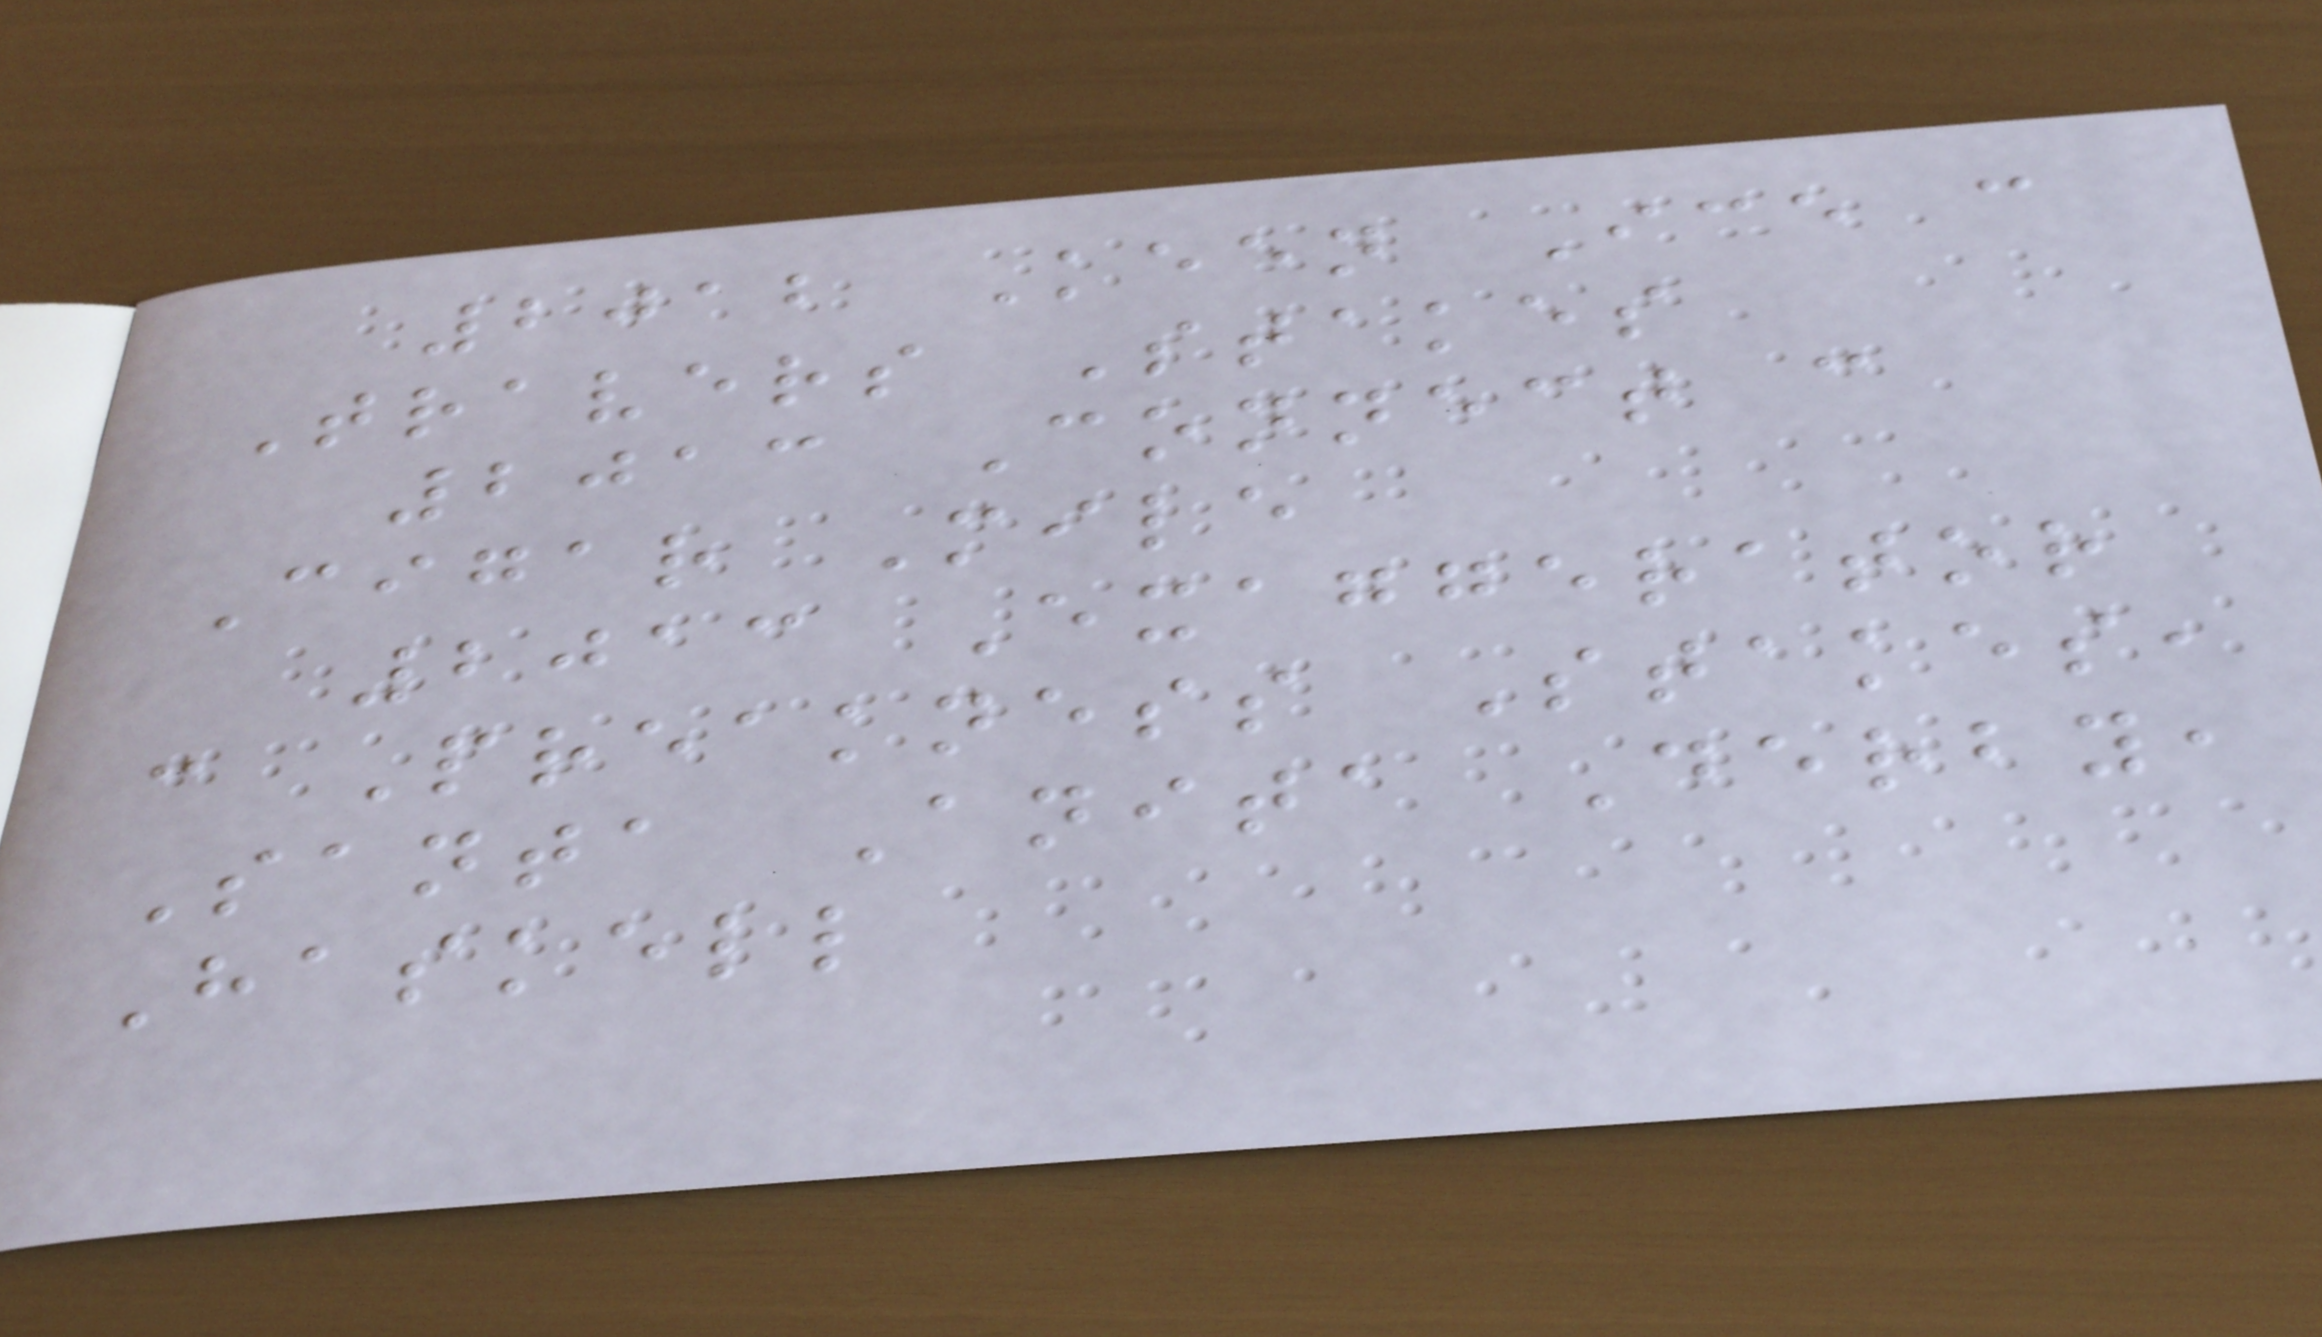2012 Keen Ice c
Travers Stakes
2013 Connect c
Cigar Mile
2013 Exaggerator
c Preakness Stakes,
Santa Anita Derby,
Haskell
